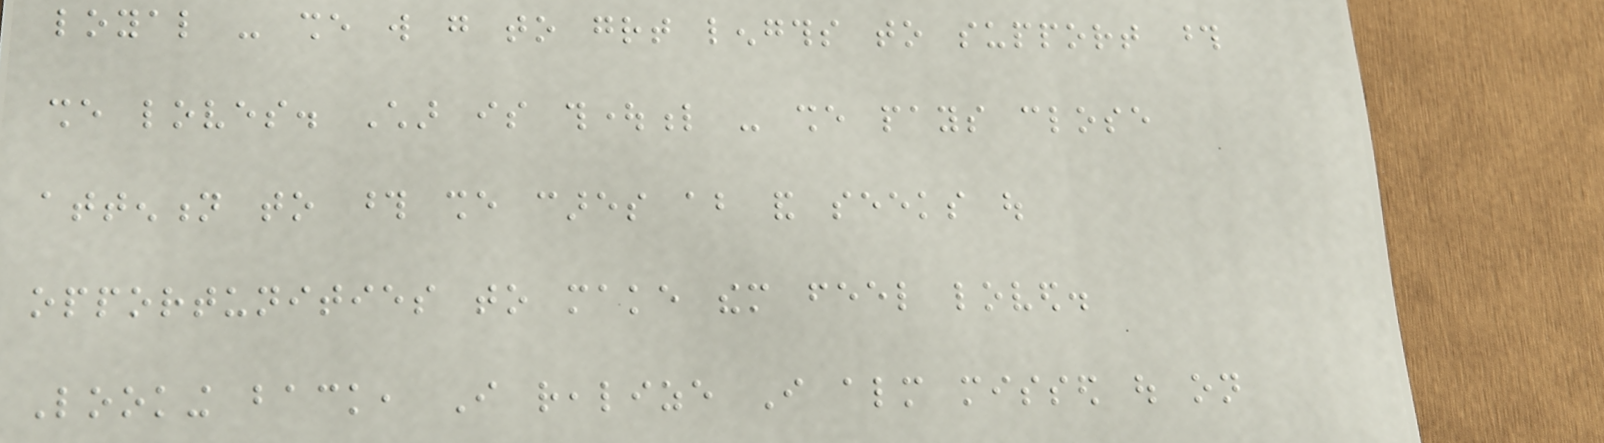loyal - she will go to great lengths to support those
she loves. Char is thoughtful - she pays close
attention to those she cares about and seeks out
opportunities to make them feel loved.
Looking back, I realize I almost missed out on
